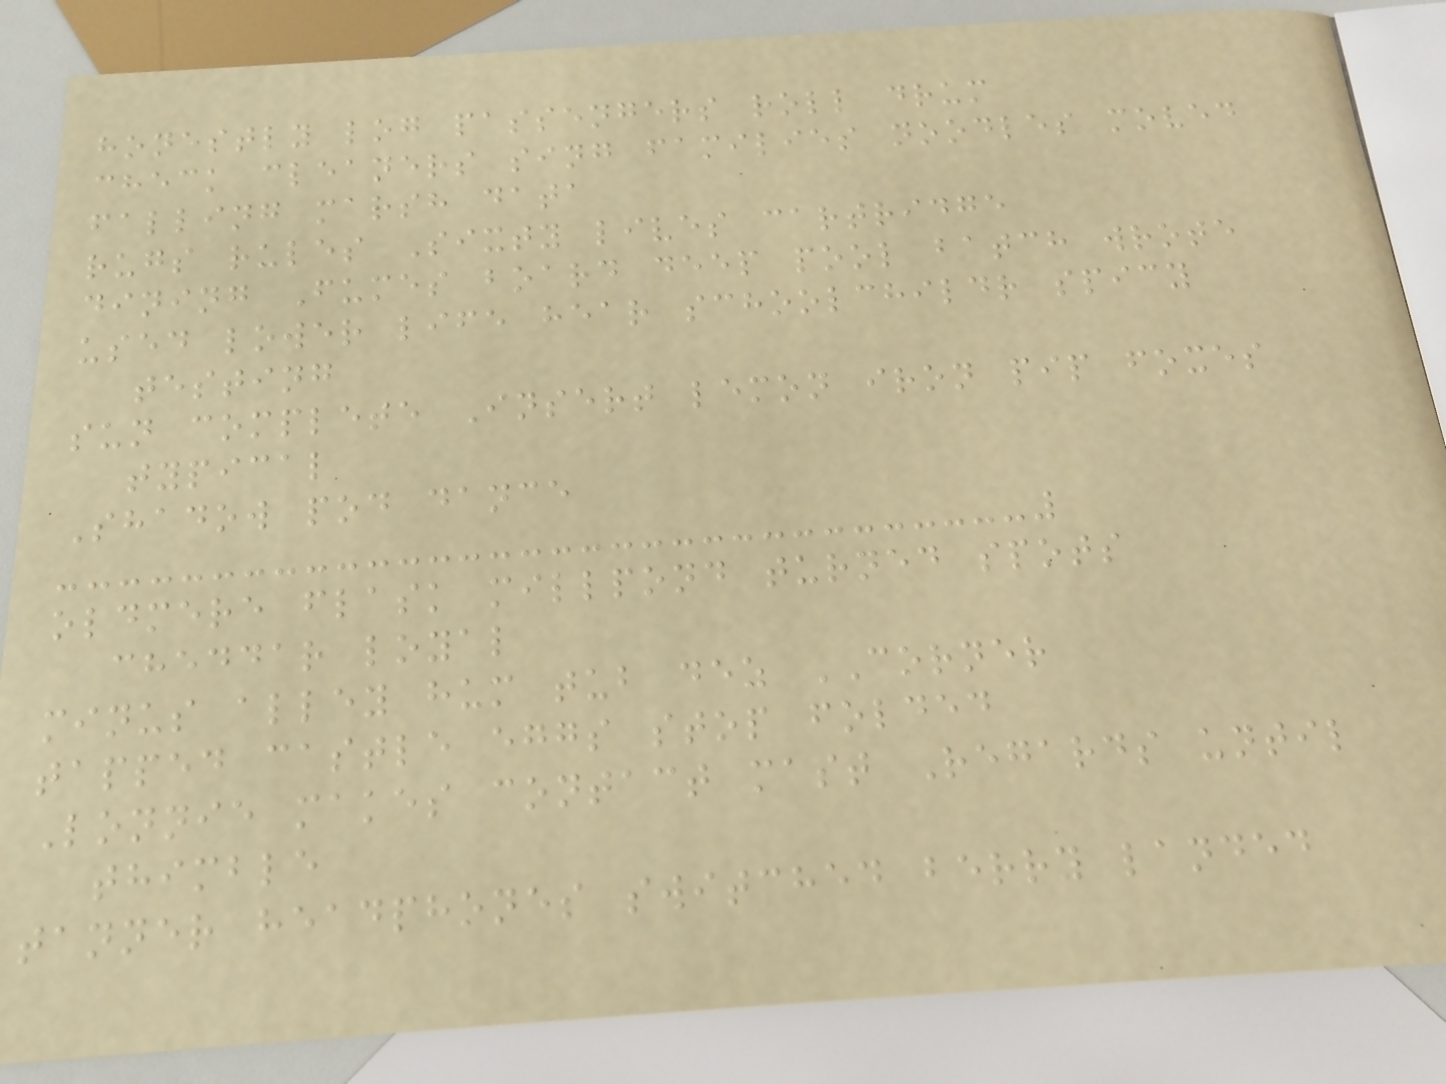honestly log passengers roll drum
check cleaners sing families noodles moved
falling marsh data
rugs rules Sixty lives cartridge
dining Fumes board deep pool batch wrote
used lower life hear schoolchildr spicy
testing
sun complete Insert lemon iron pip foxes
typical
Shadow pod dance
oldmere flask millpond turned spots
cheddar loyal
minus alley hum tub dez CORNER
tapped castle eggs stop folded
Lonnie makes contact mast Regards until
thimble
tanner headphones switched berry landed
